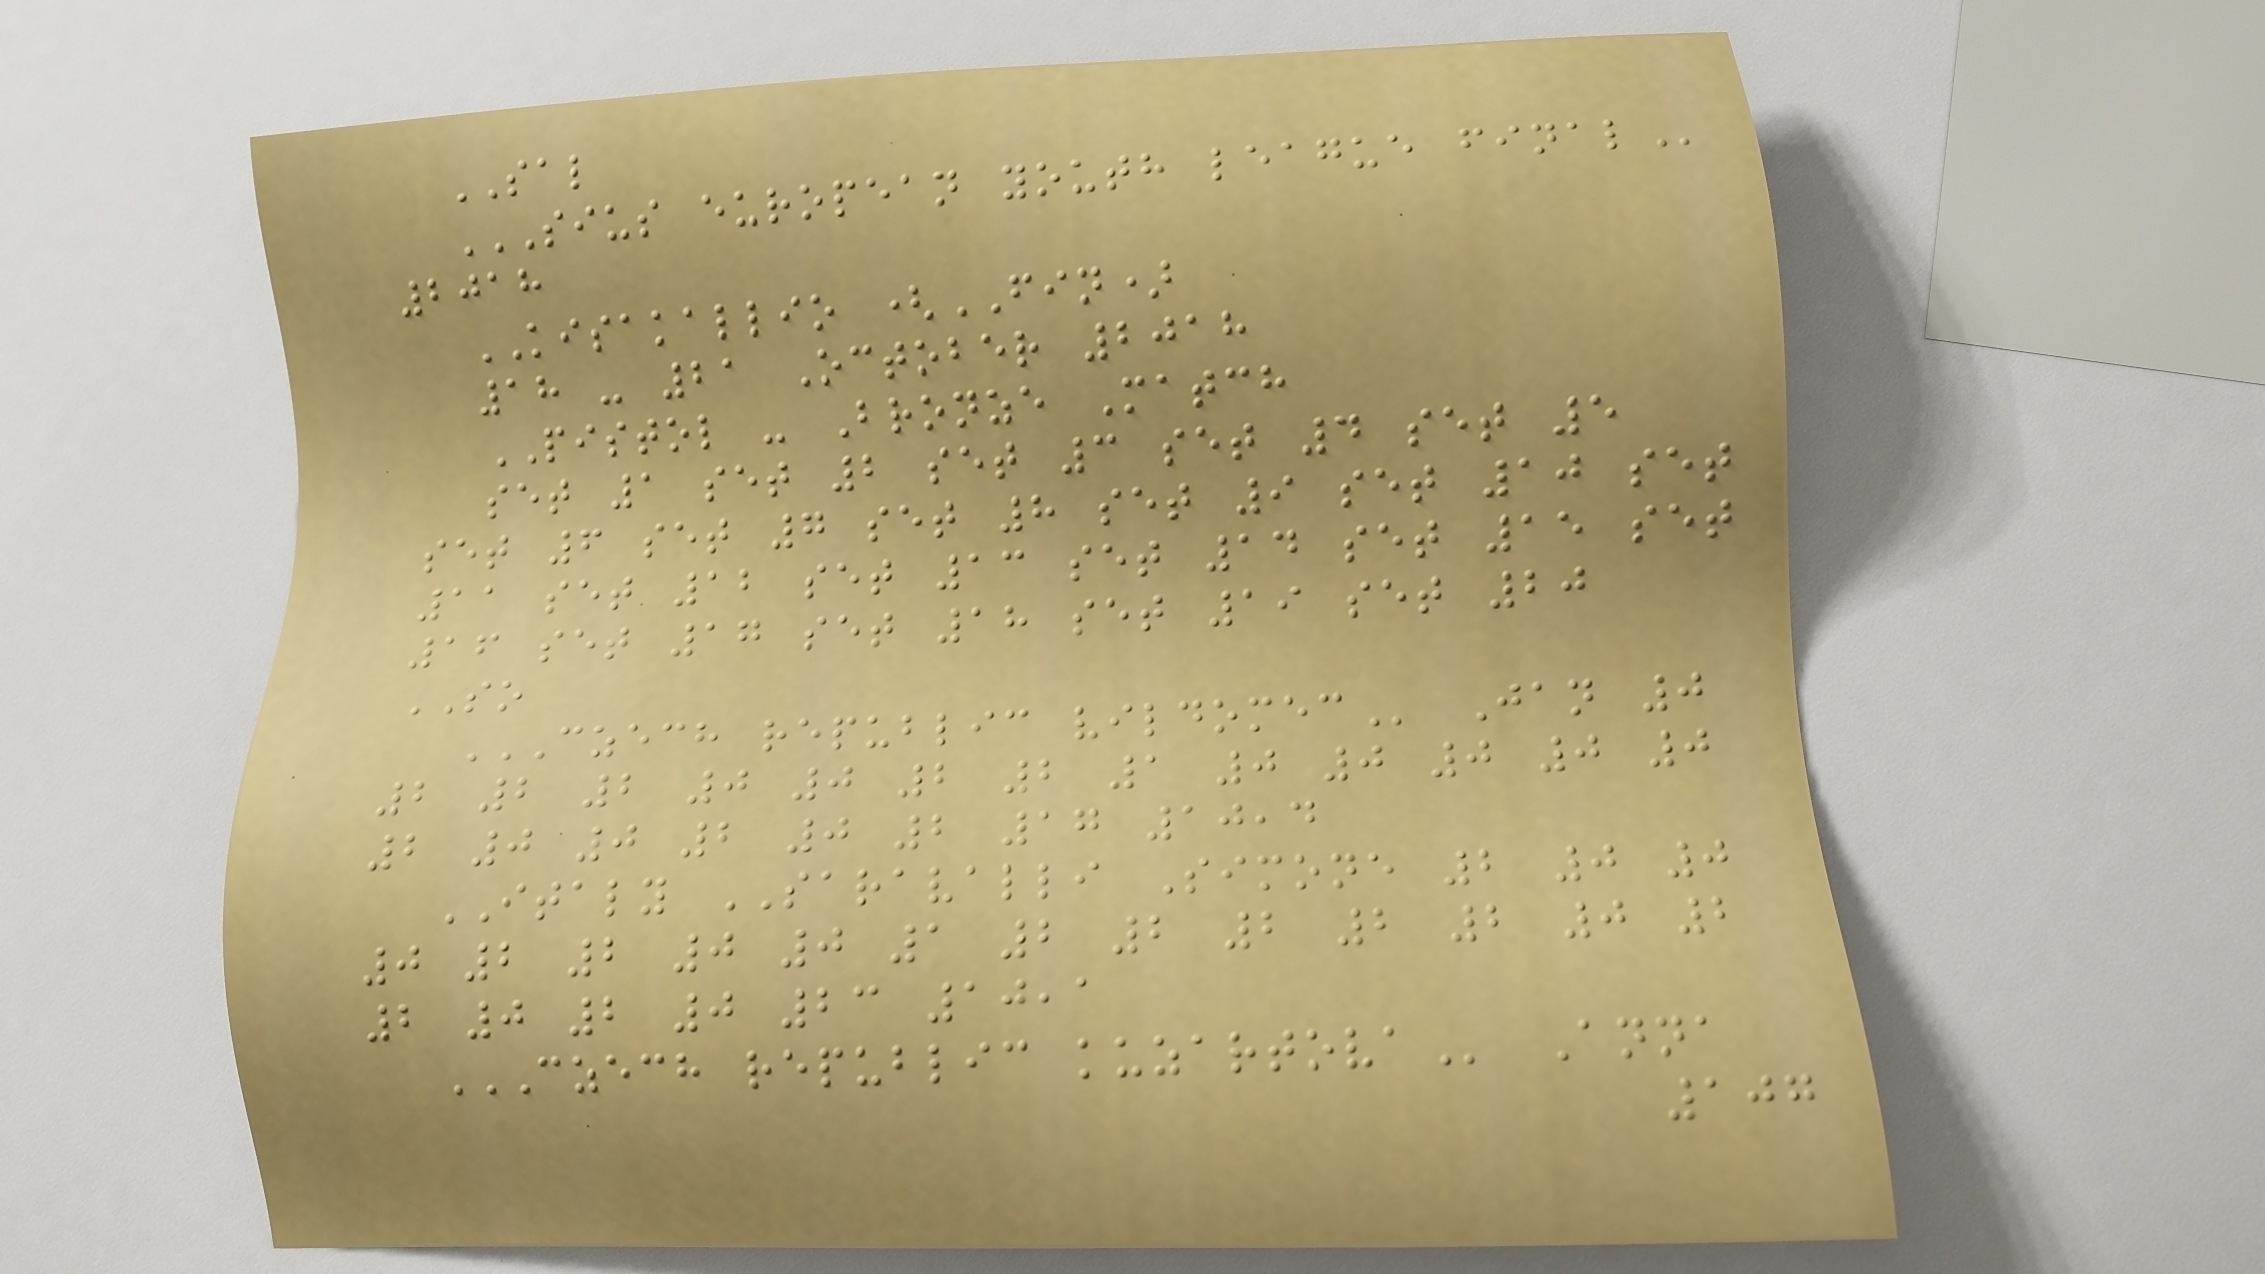SAL
SIUS EUROPEAN YOUTH LEAGUE FINAL
2018
KISAKALLIO (FIN)
18 - 21 October 2018
PISTOL - Bronze Match
set 1 set 2 set 3 set 4 set 5
set 6 set 7 set 8 set 9 set 10 set
11 set 12 set 13 set 14 set 15 set
16 set 17 set 18 set 19 set 20
SO
CZECH REPUBLIC VILDOMEC Jan 0
2 2 2 0 0 2 2 1 0 0 0 0 0
2 0 0 2 0 2 17 10,4
ITALY SARAVALLI Simone 2 0 0
0 2 2 0 0 1 2 2 2 2 2 0 2
2 0 2 0 23 10,1
CZECH REPUBLIC KUZARTOVA Anna
107
